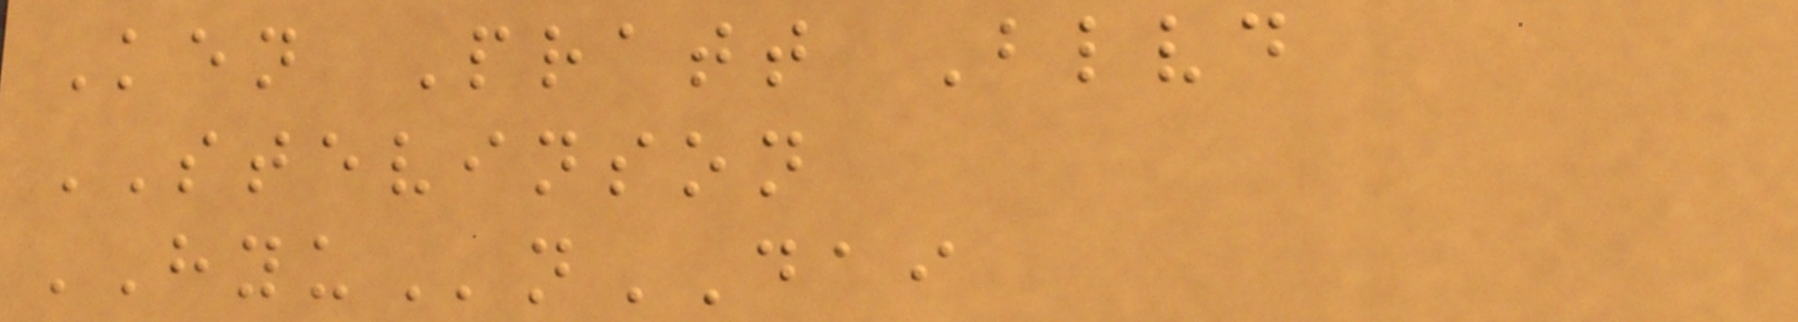Ken Pratt Blvd
STEVINSON
HYUnDAI
